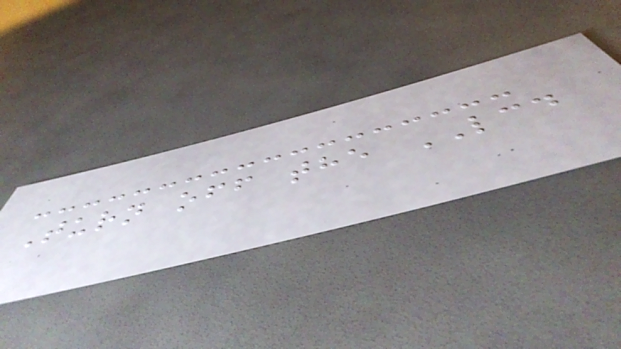Turn off the LCD
